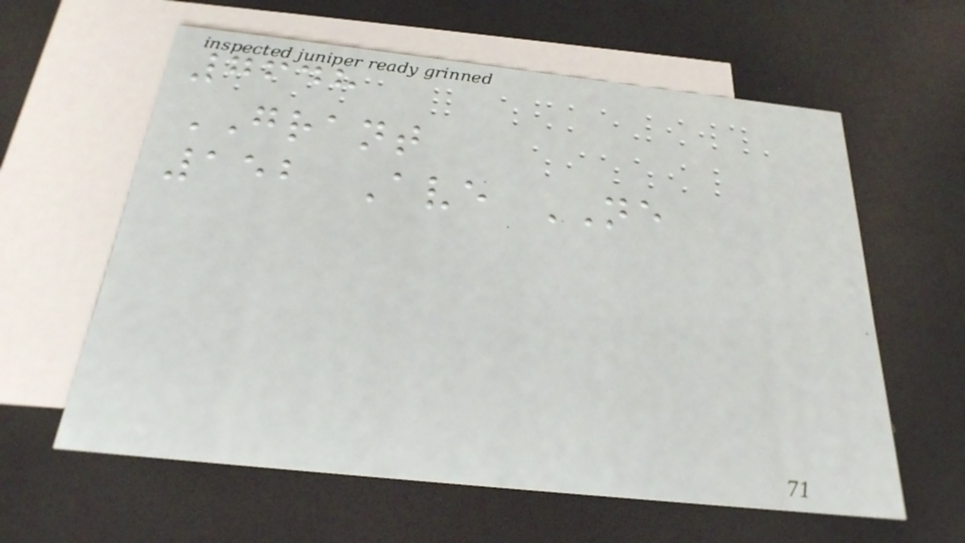7648
GRANT
152 Ave NE
